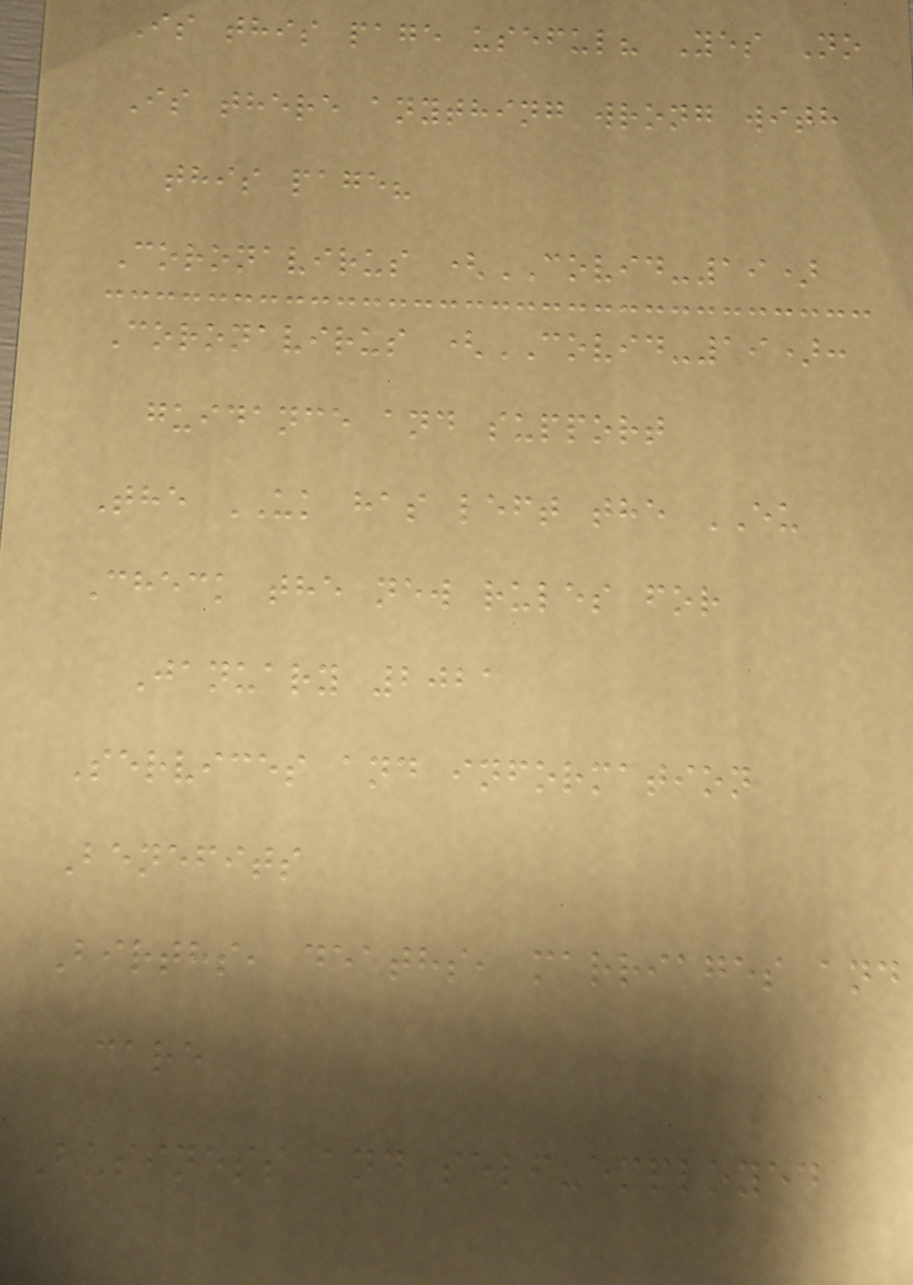Is this page useful? Yes No
Is there anything wrong with
this page?
Coronavirus (COVID-19)
Coronavirus (COVID-19):
guidance and support
The UK has left the EU
Check the new rules for
January 2021
Services and information
Benefits
Births, deaths, marriages and
care
Business and self-employed
